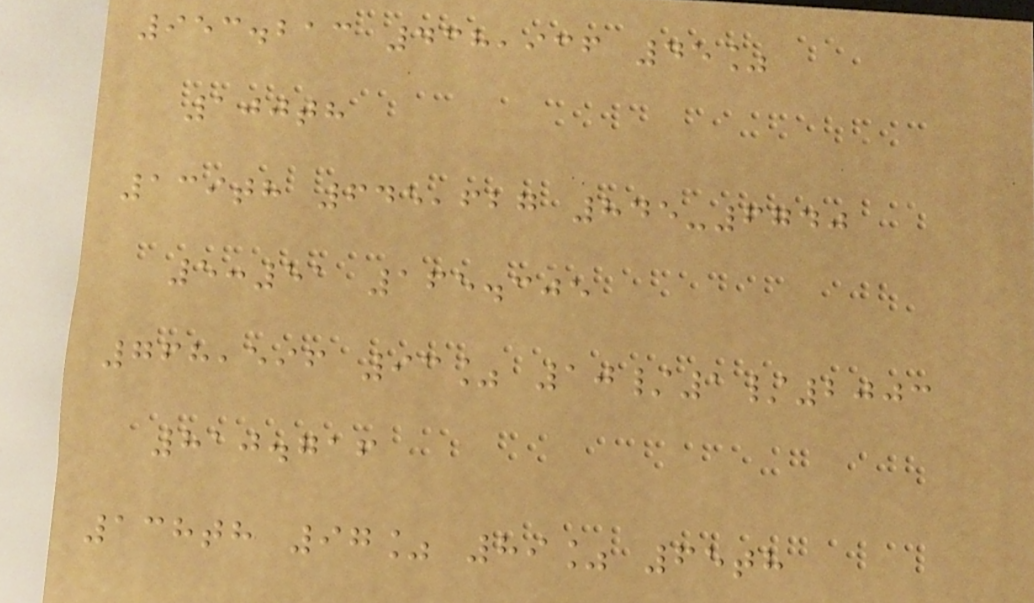953.213 438,936 45%
100th
139th 645,627 845-6740
5:51 165.305
768,596 93% 10/1/2003
810.716
138th 97% 89% 65th
